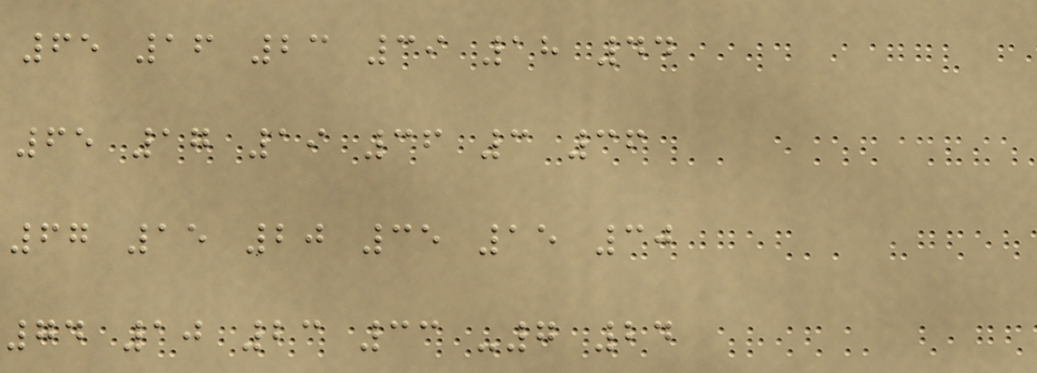65 16 23 39 18 44
65 17 19 36 3 36
67 15 20 35 15 30
74 10 23 33 -7 24
